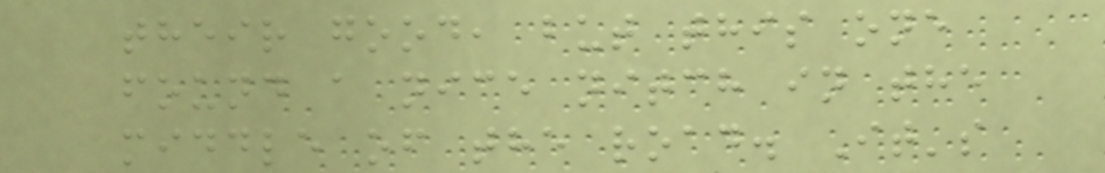their good, but this one
found a nice nitch in the
middle of the road. It's
